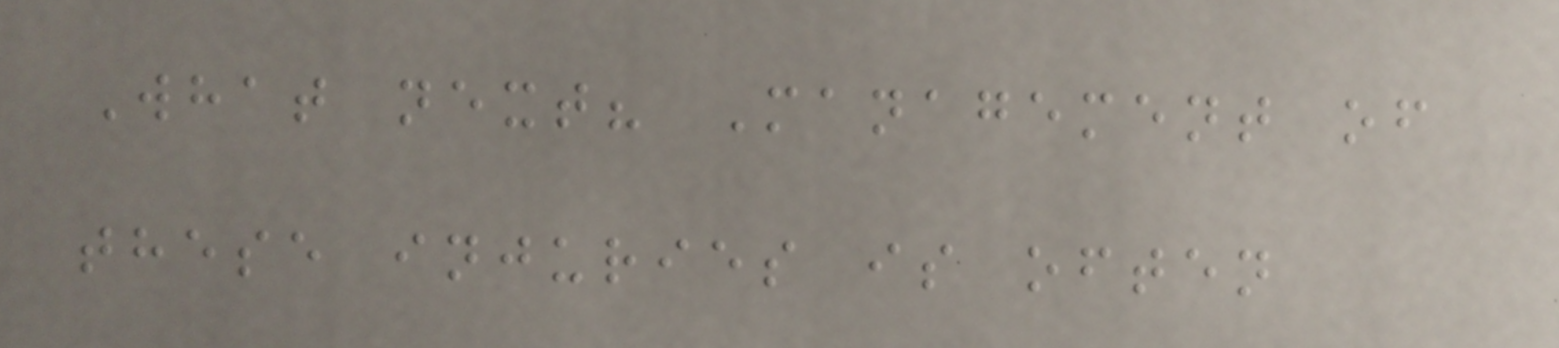What next? Management of
these injuries is often
